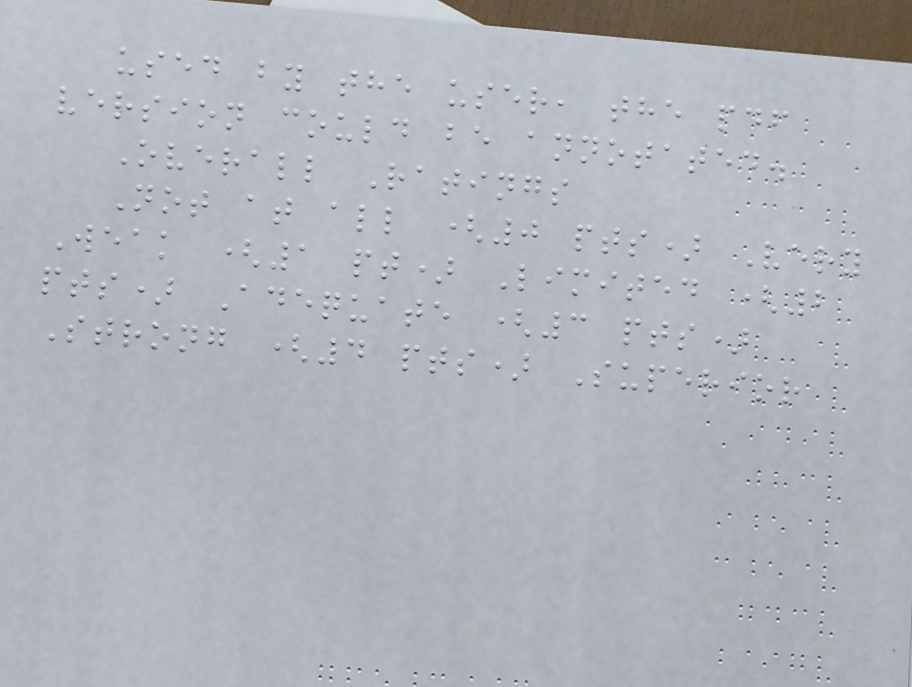used by the user, the pdf
version could be annotated.
Overall Ratings
Not at all (0 pts) Very
Weak (1 pt) Limited (2
pts) Adequate (3 pts)
Strong (4 pts) Superior
